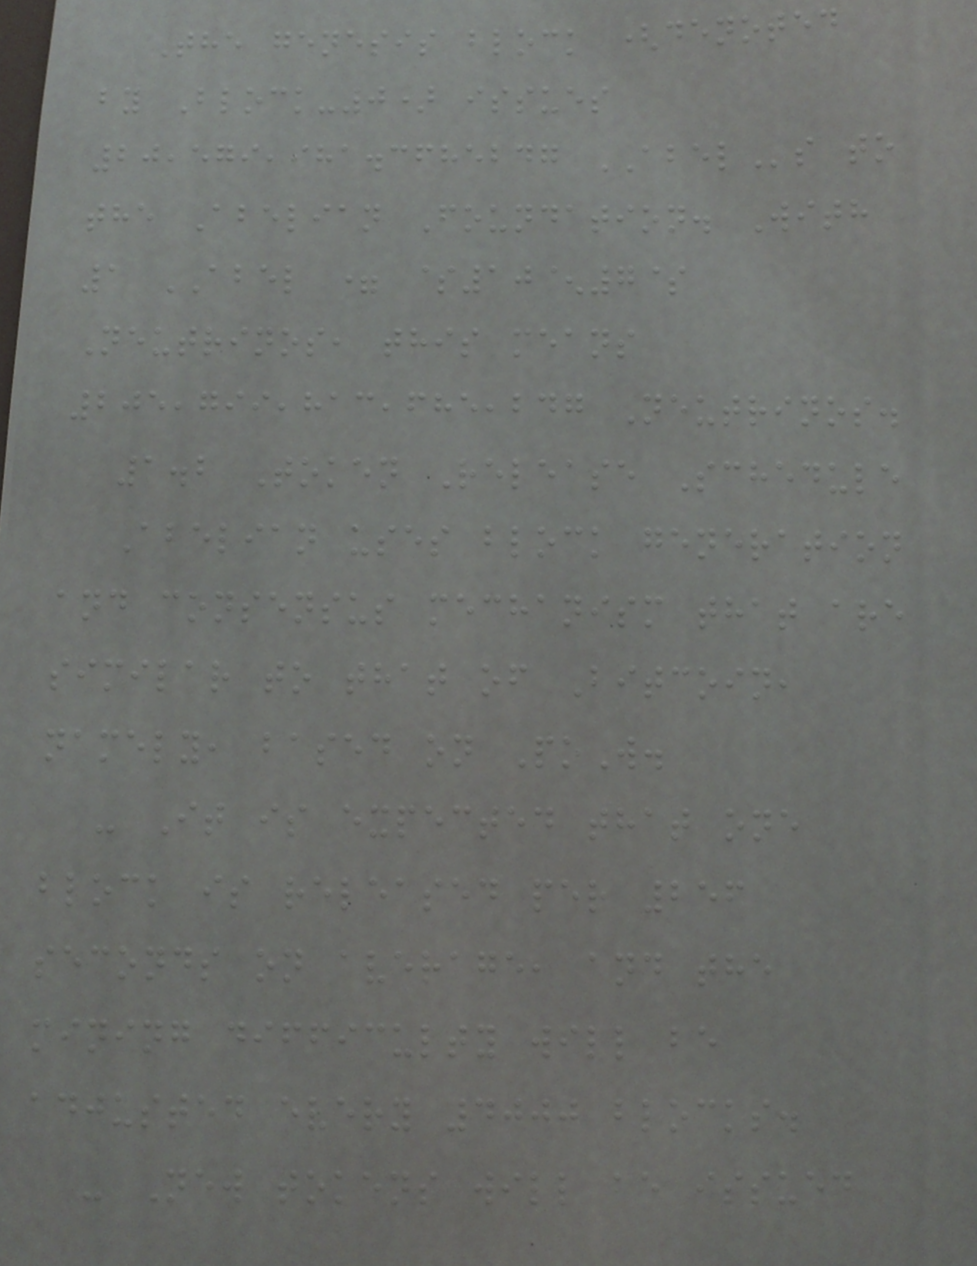The genesis block (denoted
by Block-0) issues
20,579,981.3685247 ABELs to
the Abelian Foundation. With
1 ABEL = $10^7$
Neutrinos, this means
205,799,813,685,247 Neutrinos.
1.2 Token Release Schedule
Abelian uses block generation
and consensus mechanism that are
similar to that of Bitcoin,
namely, based on PoW.
- It is expected that one
block is released per 256
seconds on average, and the
mining difficulty will be
adjusted every 4000 blocks.
- New tokens will be issued
